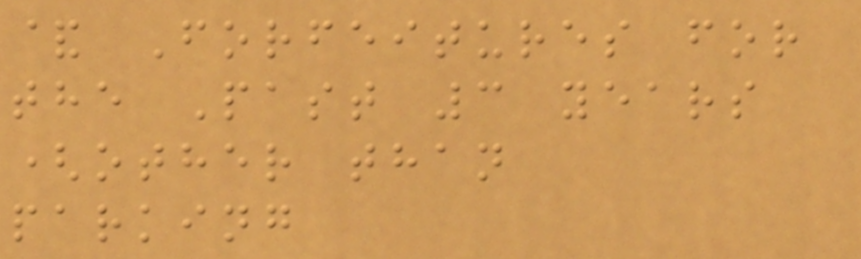& Forfeitures for
the Past 3 years
(other than
parking
